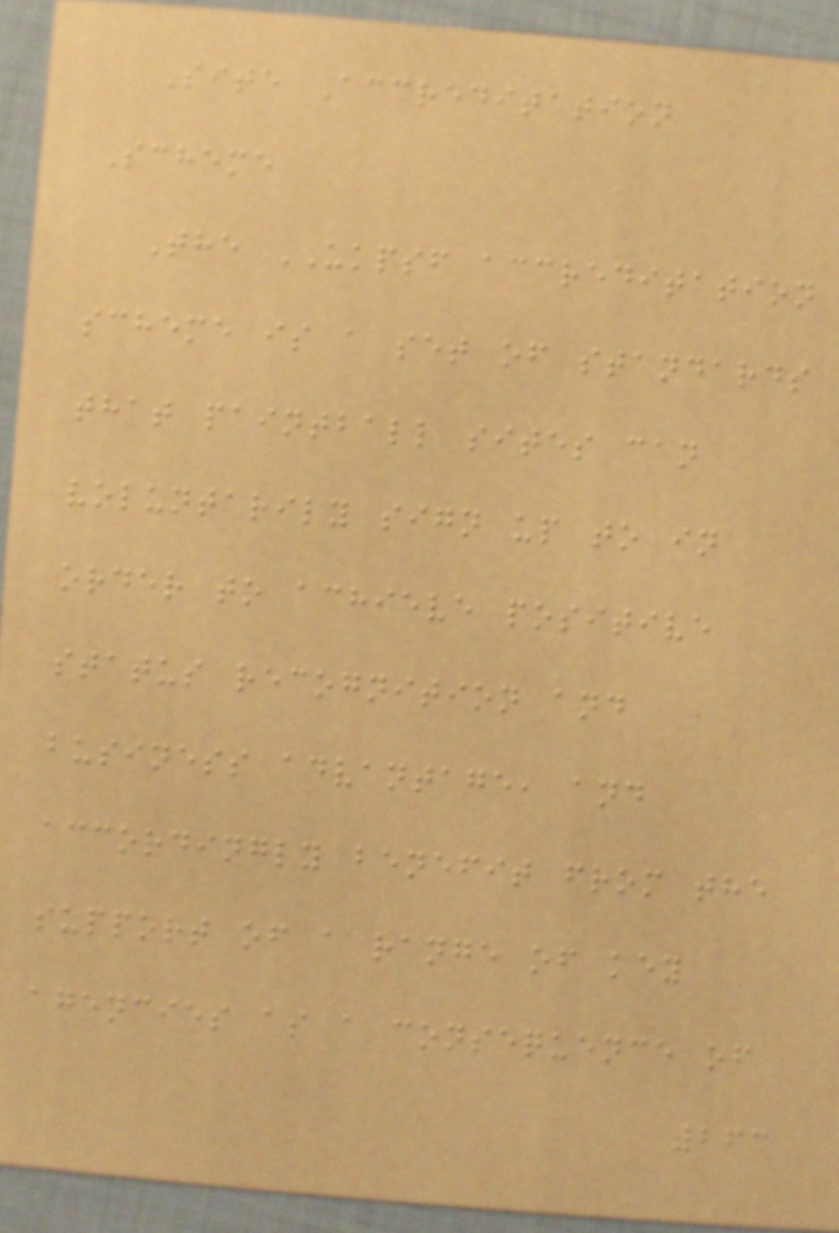Site Accreditation
Scheme
The UKPSF accreditation
scheme is a set of standards
that paintball sites can
voluntarily sign up to in
order to achieve positive
status recognition and
business advantage, and
accordingly benefit from the
support of a range of key
agencies as a consequence of
263
